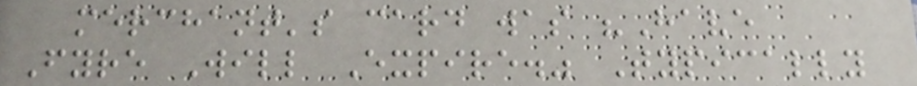merchant's card was "Have
Fyre Will Expire." Typically
